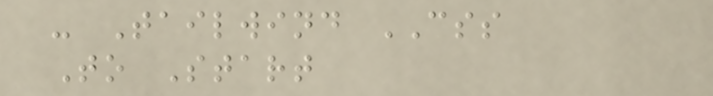- Tailwind CSS
To Start
